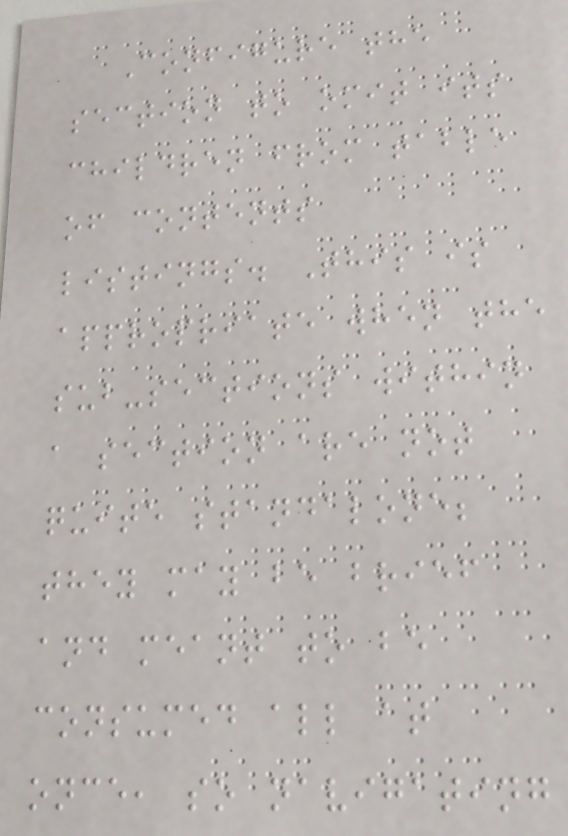Configure the
section to omit its
children from table
of contents
listings. This is
appropriate when the
sub-sections within
a section are not
quite standalone;
they may be brief
and meant to be
consumed all at
once, so navigating
